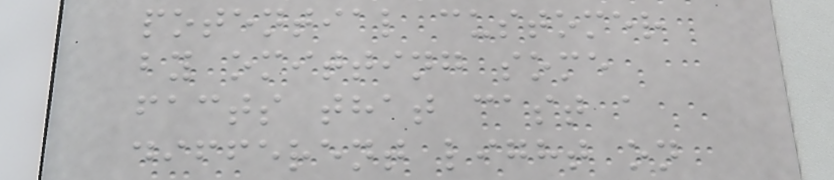potential customer
by omitting some
facts that cast a
different light on
